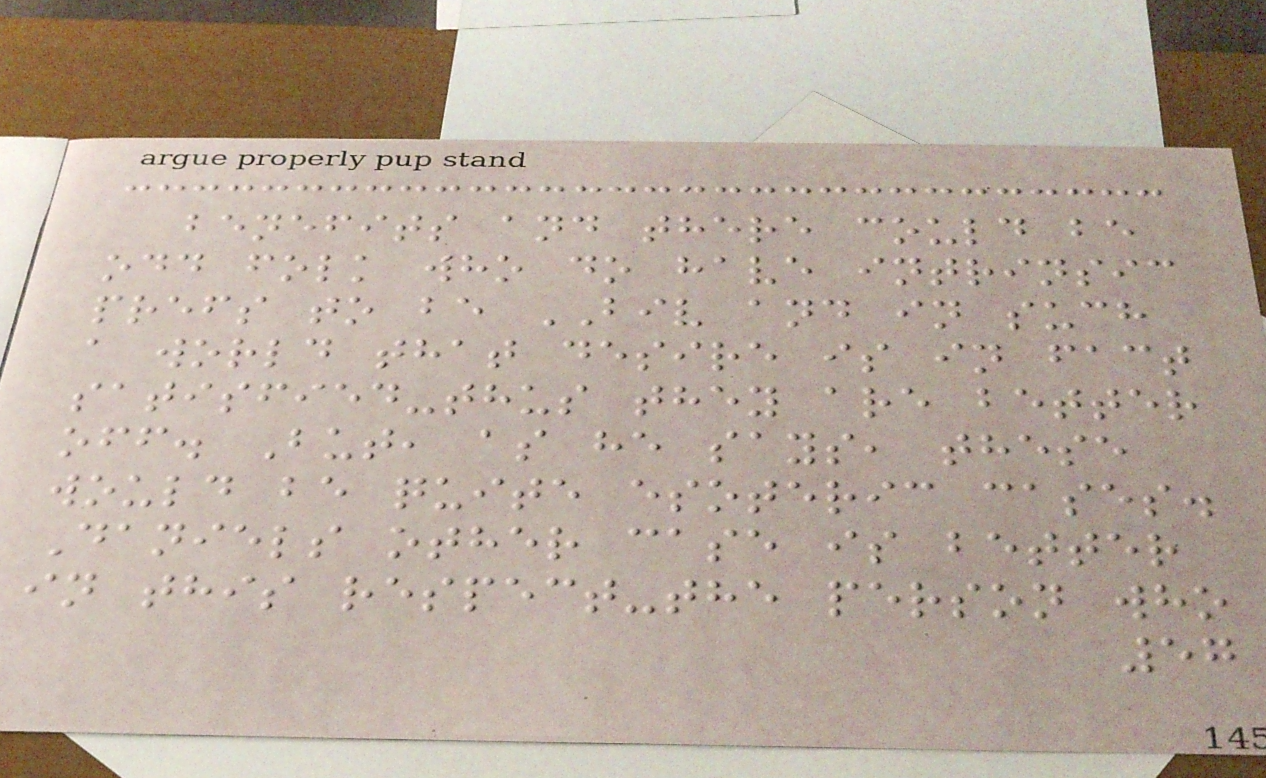benefits and there could be
odd folk who do have intrinsic
prefs to be BIV and in such
a world that desire is in fact
satisfied-thus they are better
off. But, as he says, these
would be quite esoteric cases.
Daniels other case is better
in this respect-the person who
57
